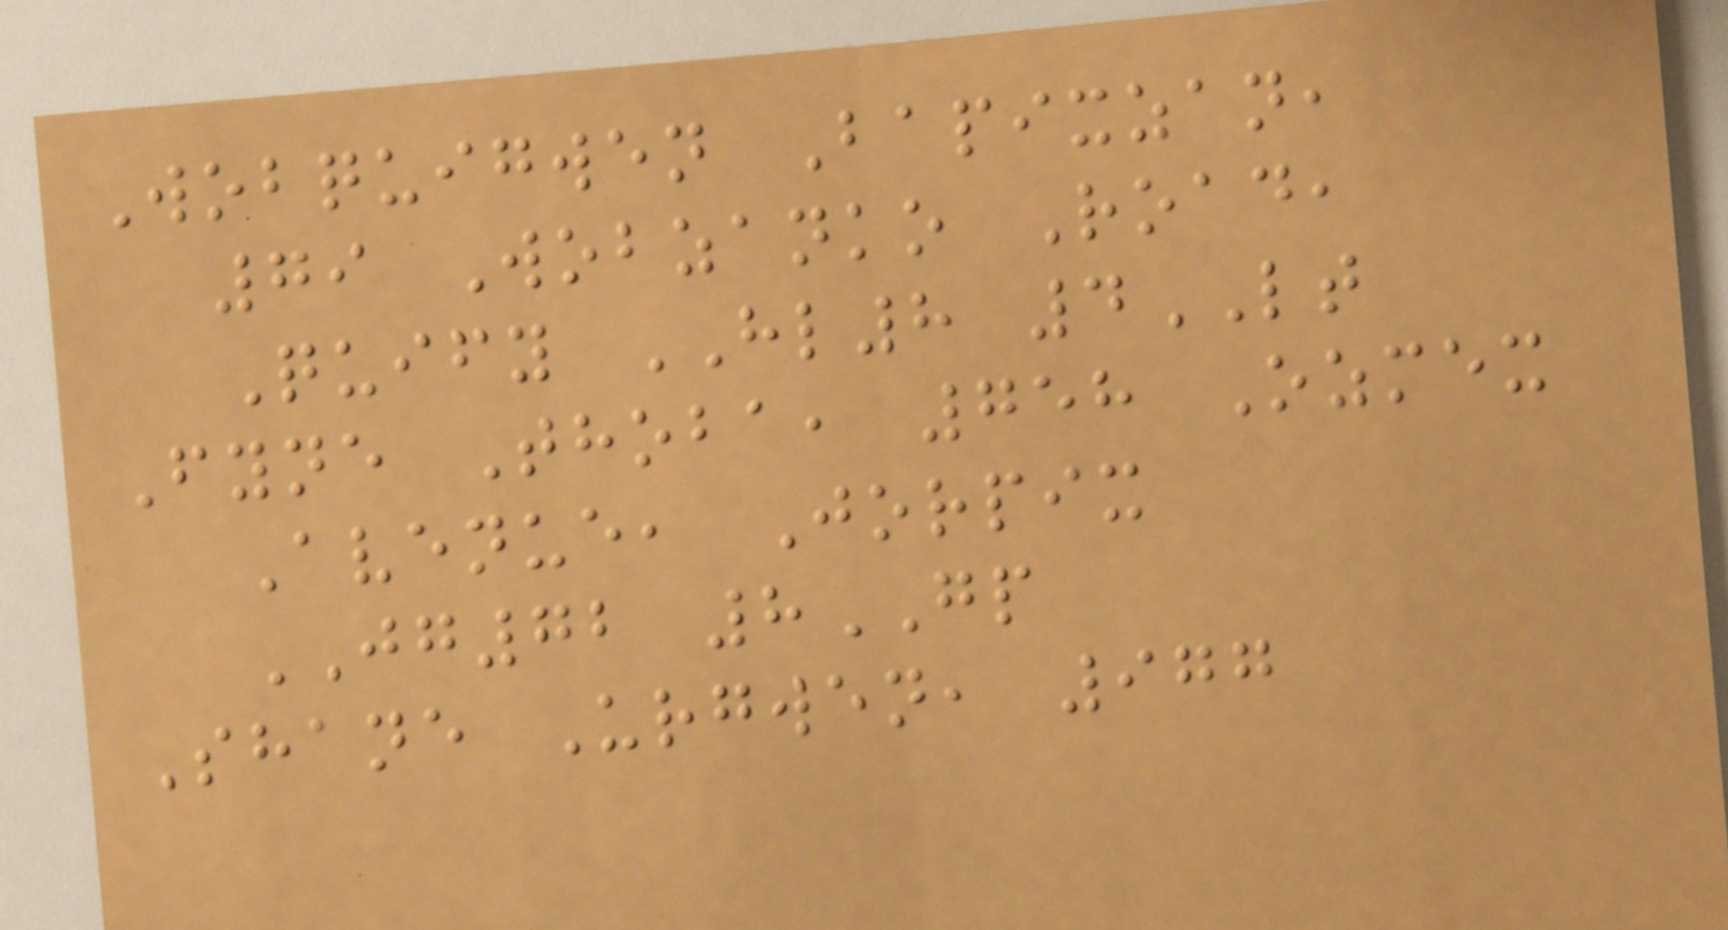Wobquigwen Bapixzan,
79 Wobzanko Road,
Quify HL8 4LT
Fyne Thoba, 758 Ozmex
Avenue, Jorpix
JG72 8GP
Shane Urgwen, 977
